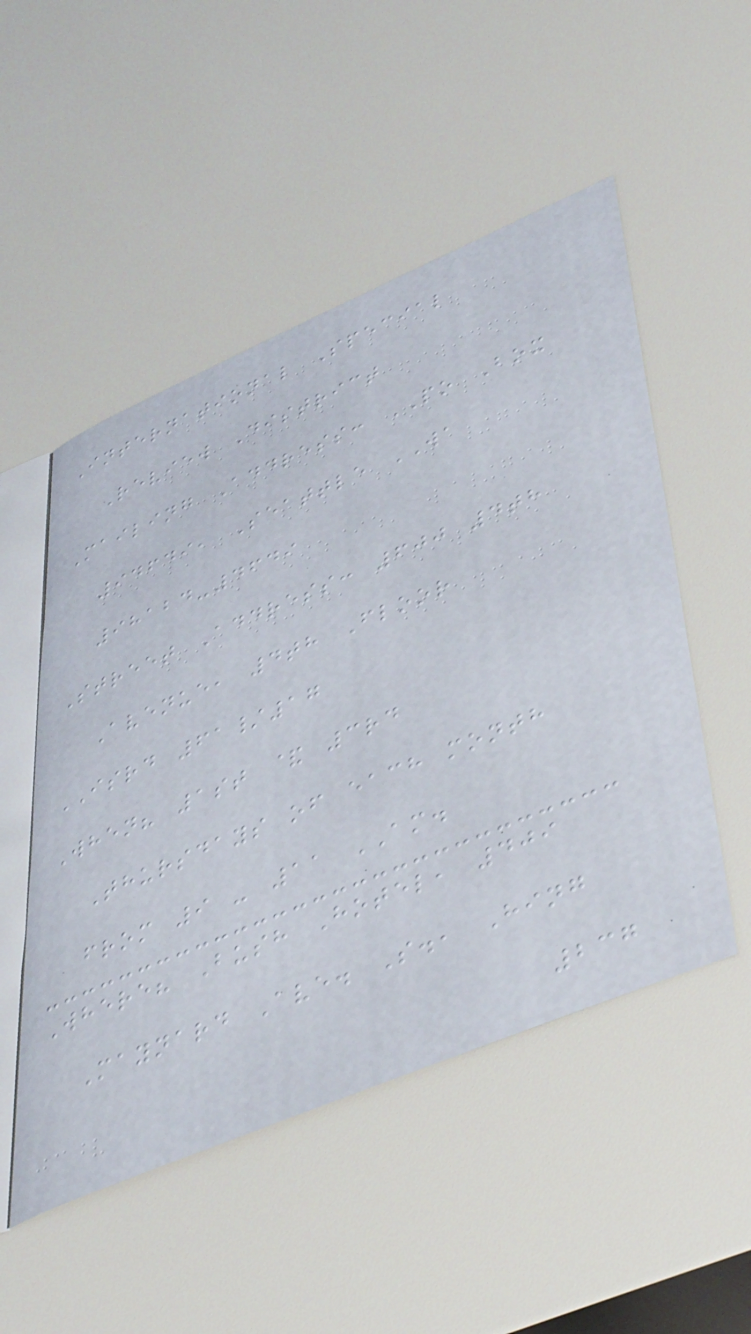International Special
Review District
Mailing Address: PO Box
94649, Seattle WA
98124-4649
Street Address: 600 4th
Avenue, 4th Floor
ISRD 61/17
When? 1st & 3rd
Thursdays of each month
from 9 - 11 AM.
Where? Bush Hotel, 409
Maynard Ave. S., Hing
237
